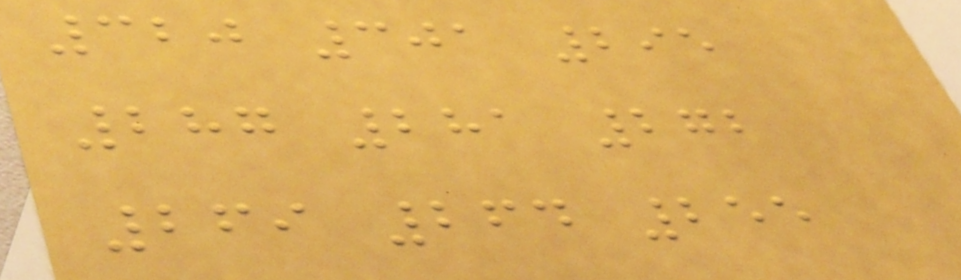320 301 295
287 281 272
269 264 255
